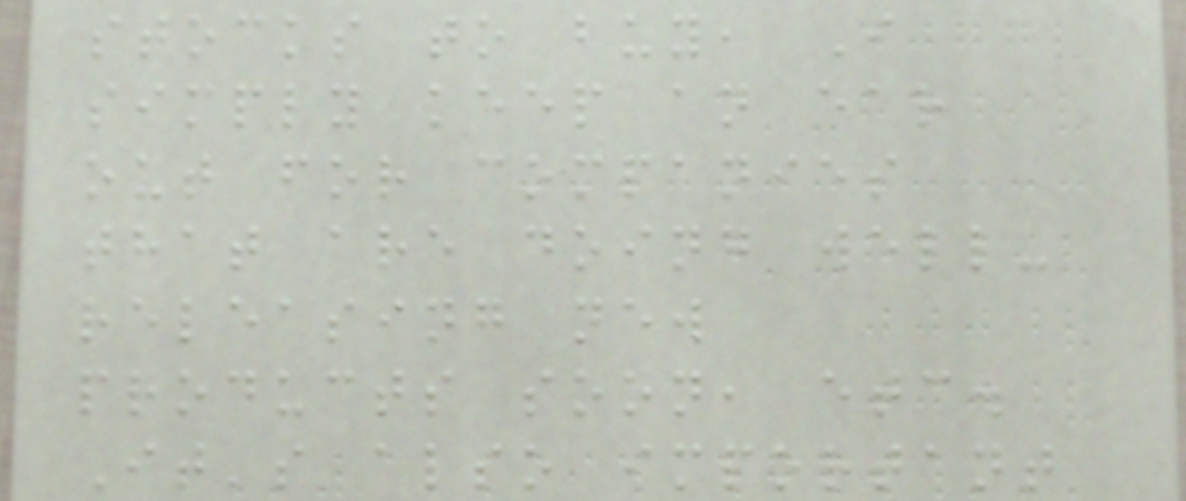stocks to buy, I
simply keep an ear
out for companies
that are doing well-
releasing new
products soon, etc.
It's also important
